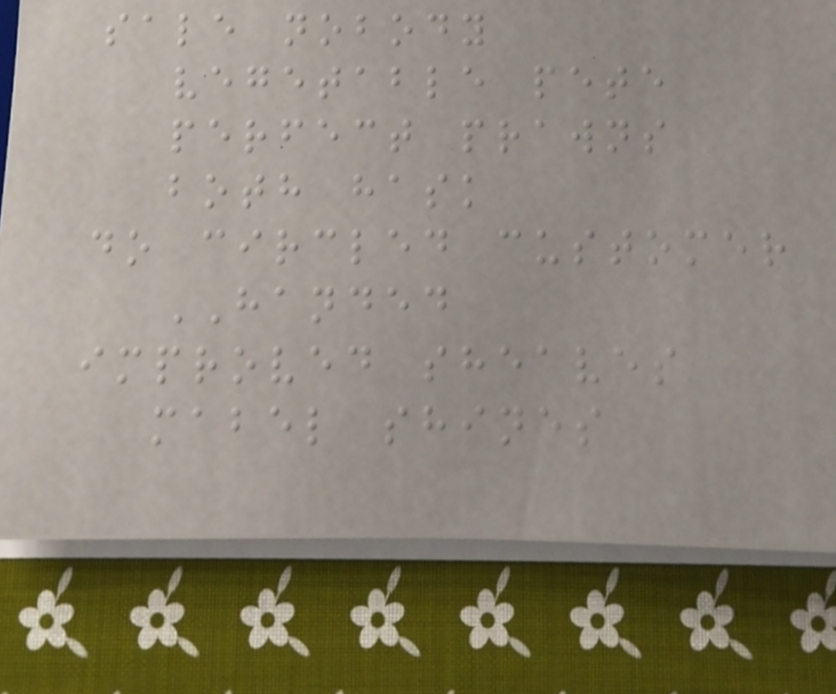sale nobody
vegetable pete
perfect prawns
both hask
do circled customer
HANDED
improved sheaves
mabel shines
